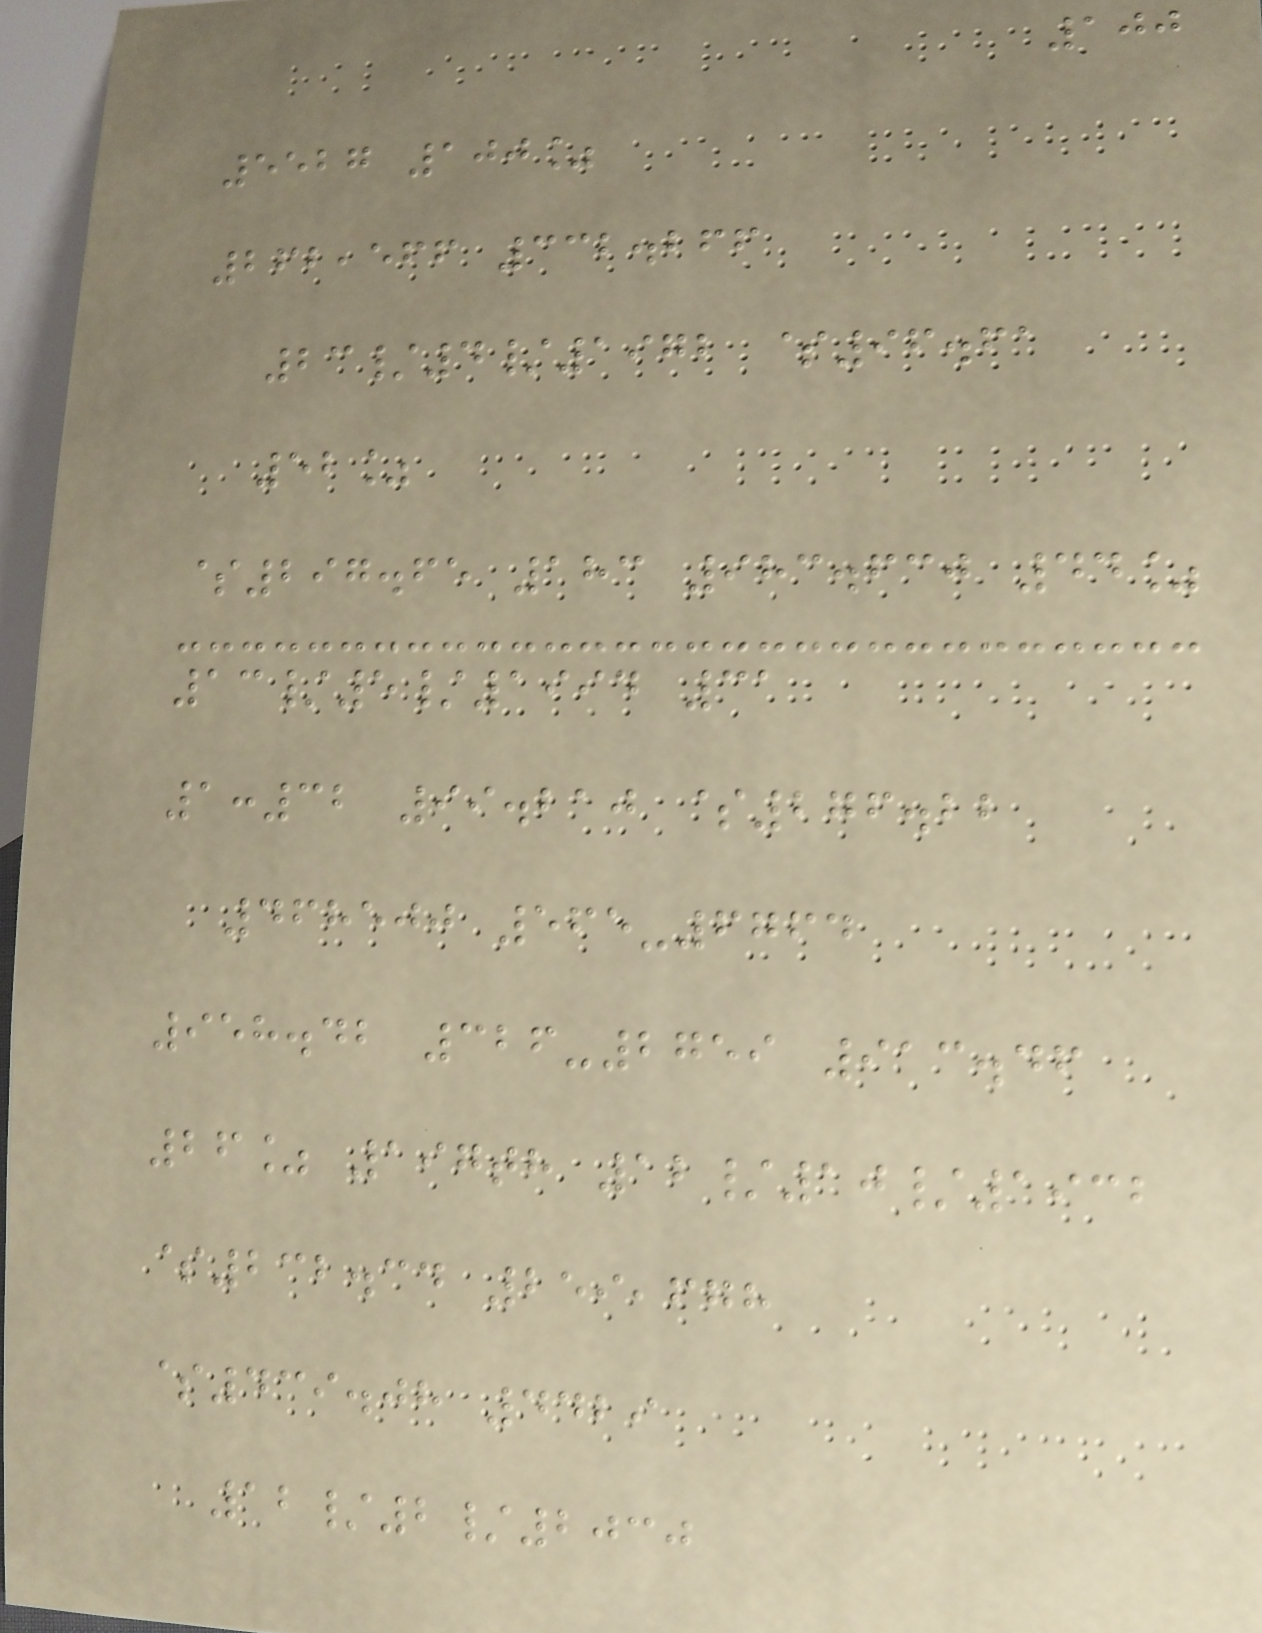100
5527 100%
262,566 332.266
23/4/1972 $96.61
52%
$297.65 183 983.630 44%
13/5/1994 31
1:32 99.210 $276.22
468500 565-6764
958.42 326-2759 913.46
26% 197th 12/10/1932
$232.34 259,678
$439.08 4429
12/2/2030
